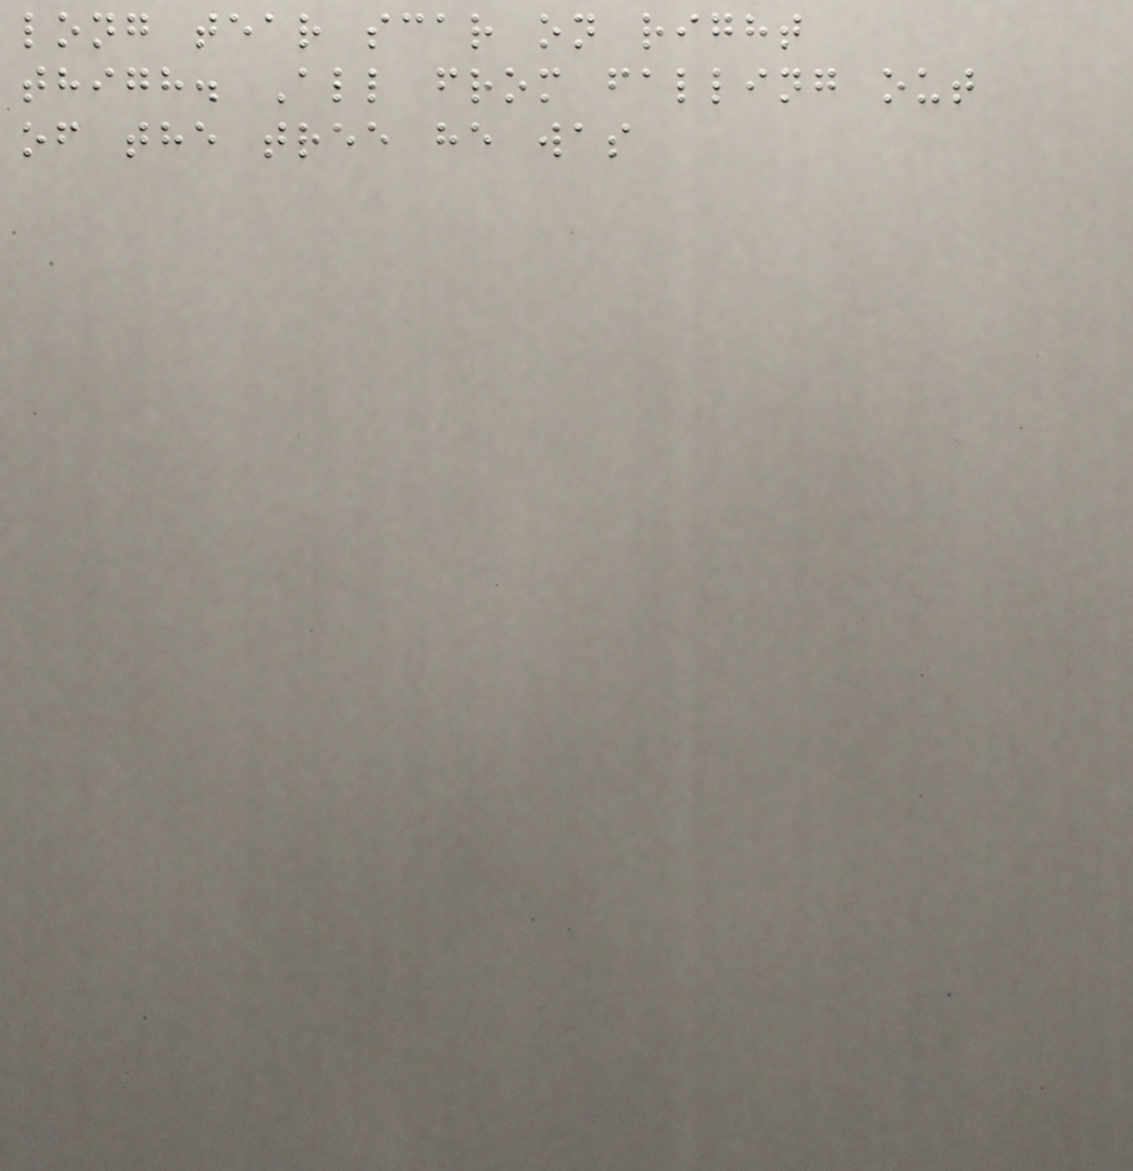long tear scar on right
thigh. All from falling out
of the tree he was
